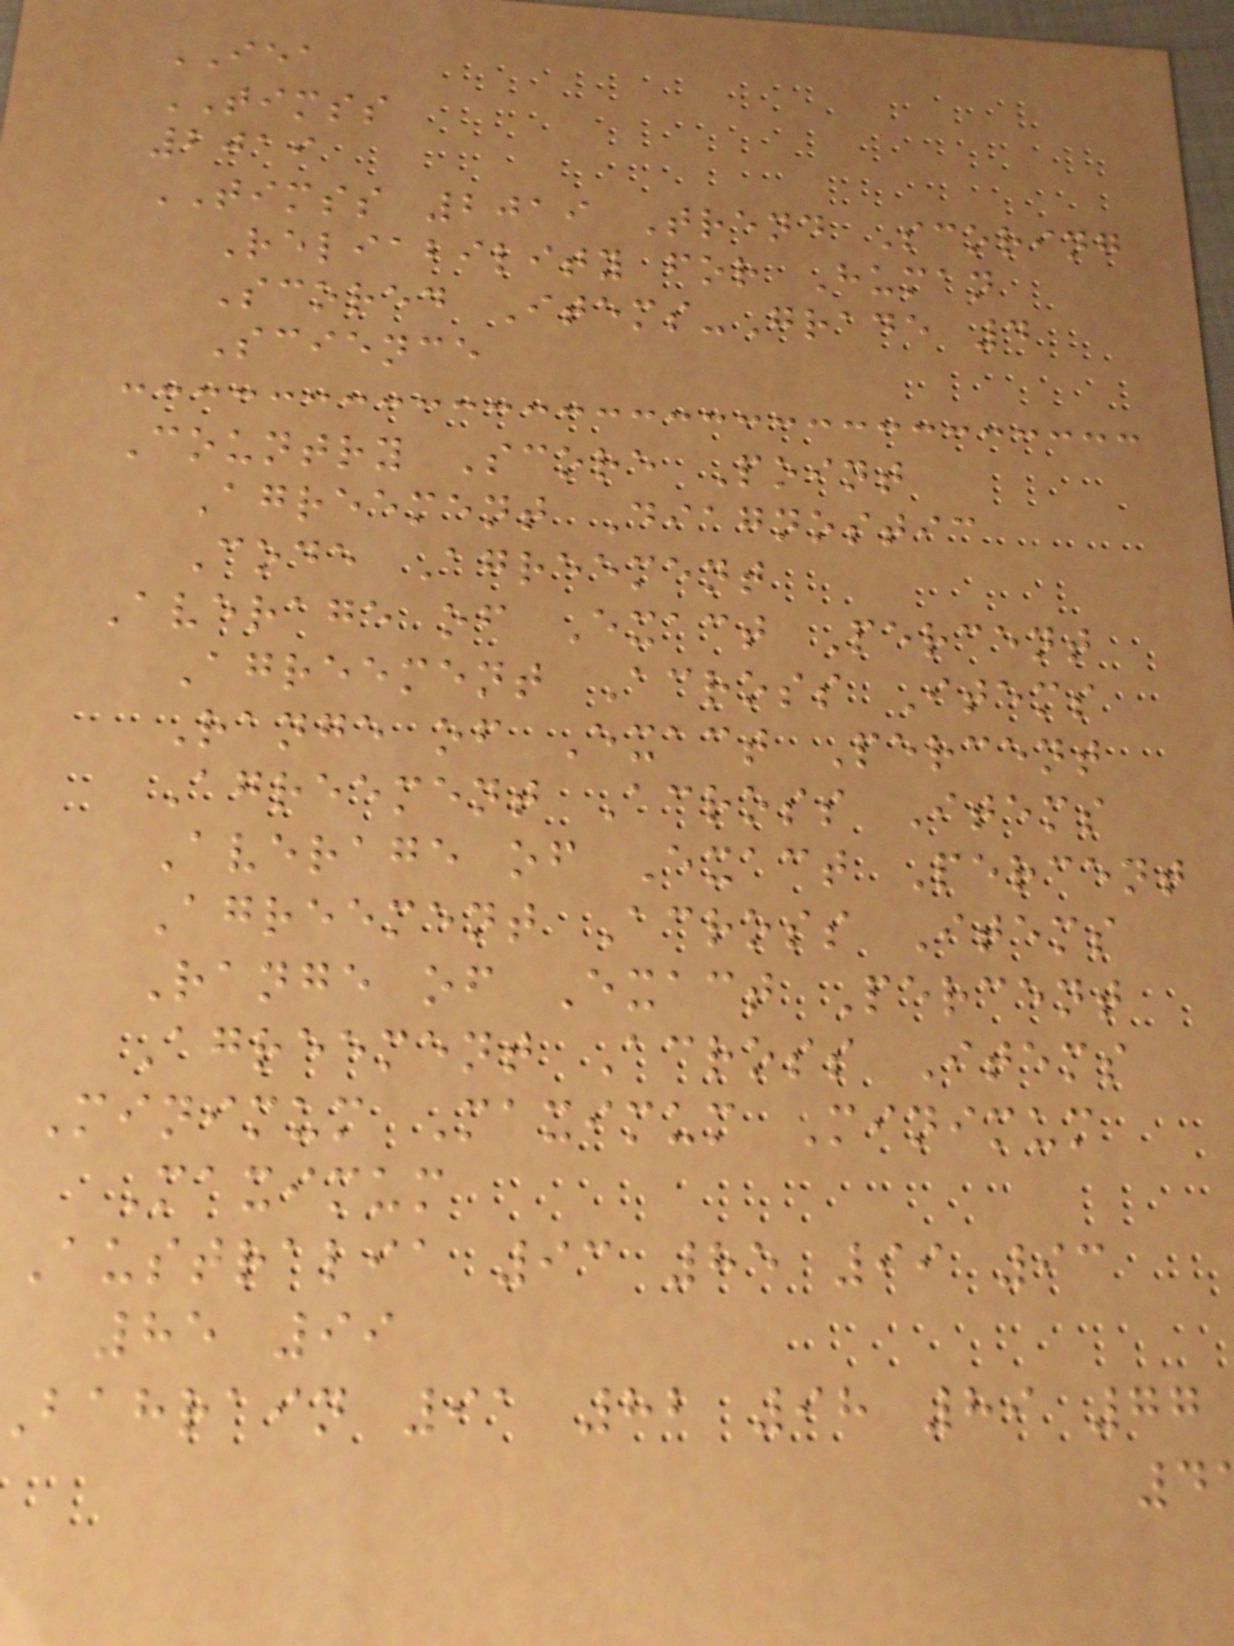IEA
TIMSS
2019
TIMSS 2019 Trend Scoring
Reliability for Human
Scored Items-Grade 4
Science
Country Score Point
Agreement Diagnostic
Code Agreement
Average of Exact Percent
Agreement Across Items
Range of Exact Percent
Agreement Across Items
Average of Exact Percent
Agreement Across Items
Range of Exact Percent
Agreement Across Items
Minimum Maximum Minimum
Maximum
Australia 93 85 99 93
85 99
bahrain 91 82 98 89 77
